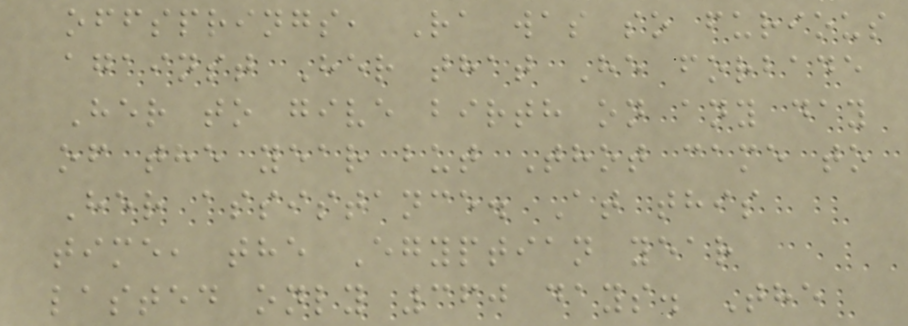offsprings, Ra was so furious
against Her that He forbade
Her to give birth on any day
of the year but Thot came to
Her assistance. At this
time, the Egyptian year
lasted only 360 days. The
